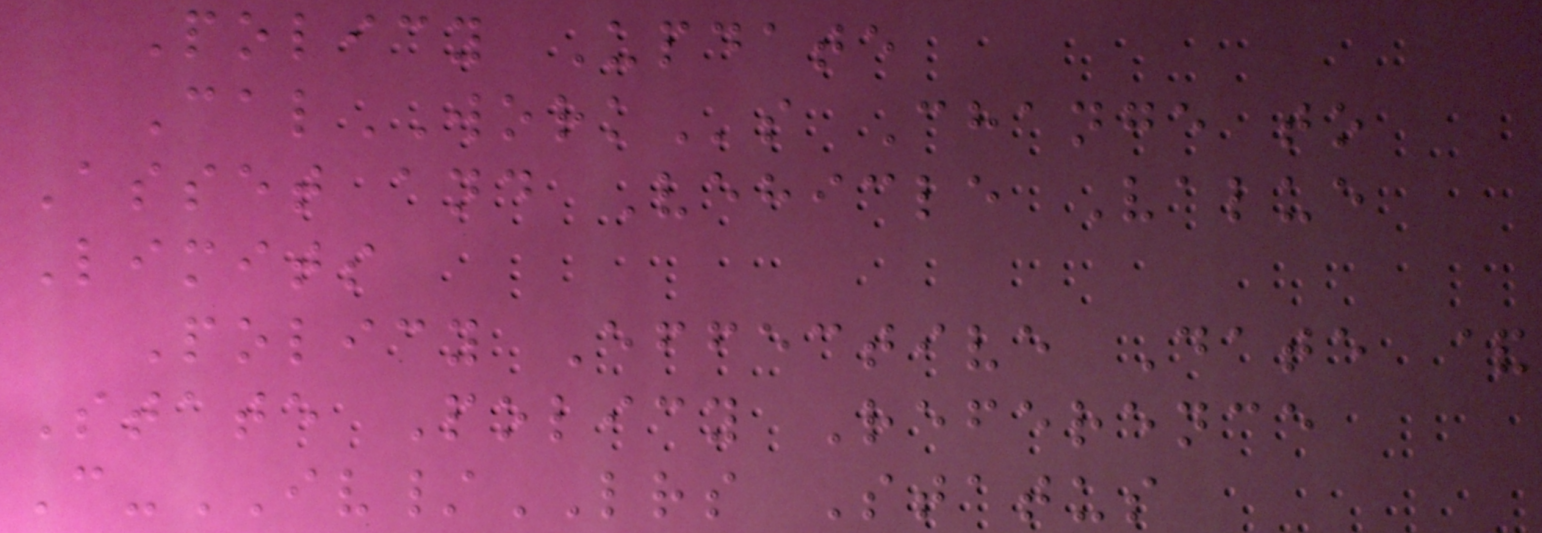Policy Update
CalWORKs Change to
Asset and Vehicle Value
Limits
Policy Effective Date &
State Policy Reference
C-IV/LRS Status
